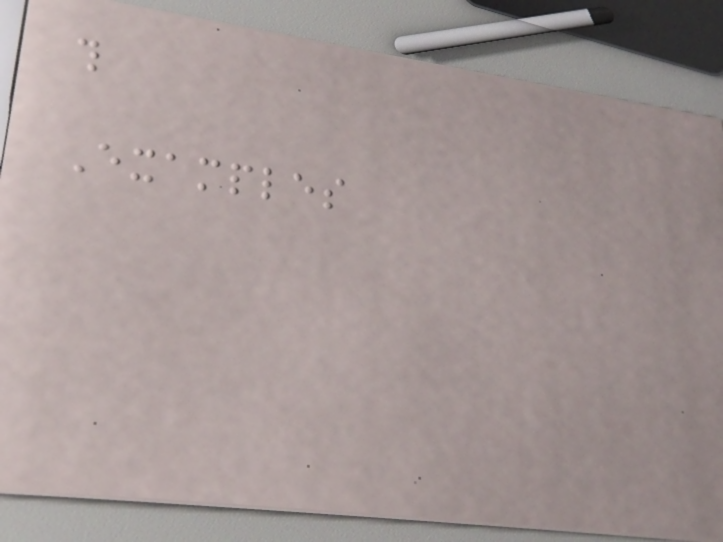this
Examples
